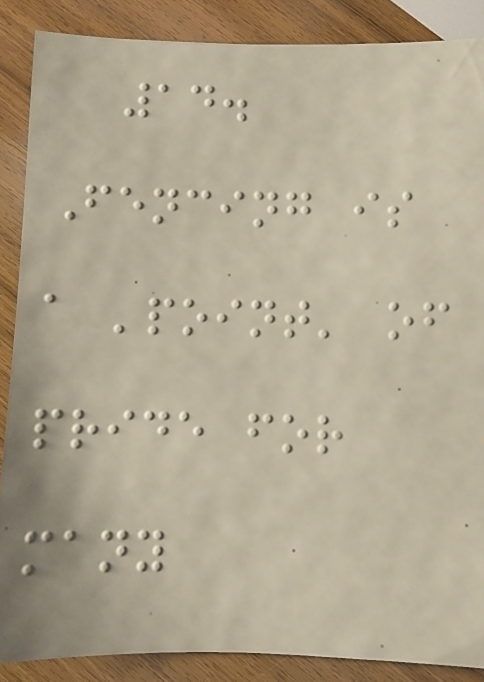14.
Fencing is
a 'point' of
pride for
many
